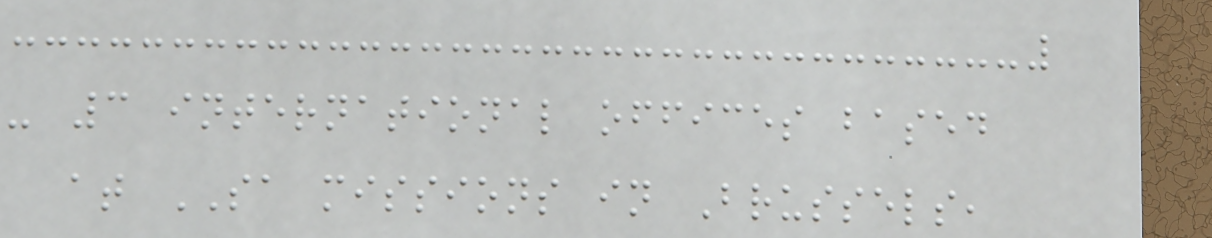- 3 international offices based
at SA missions in Brussels,
